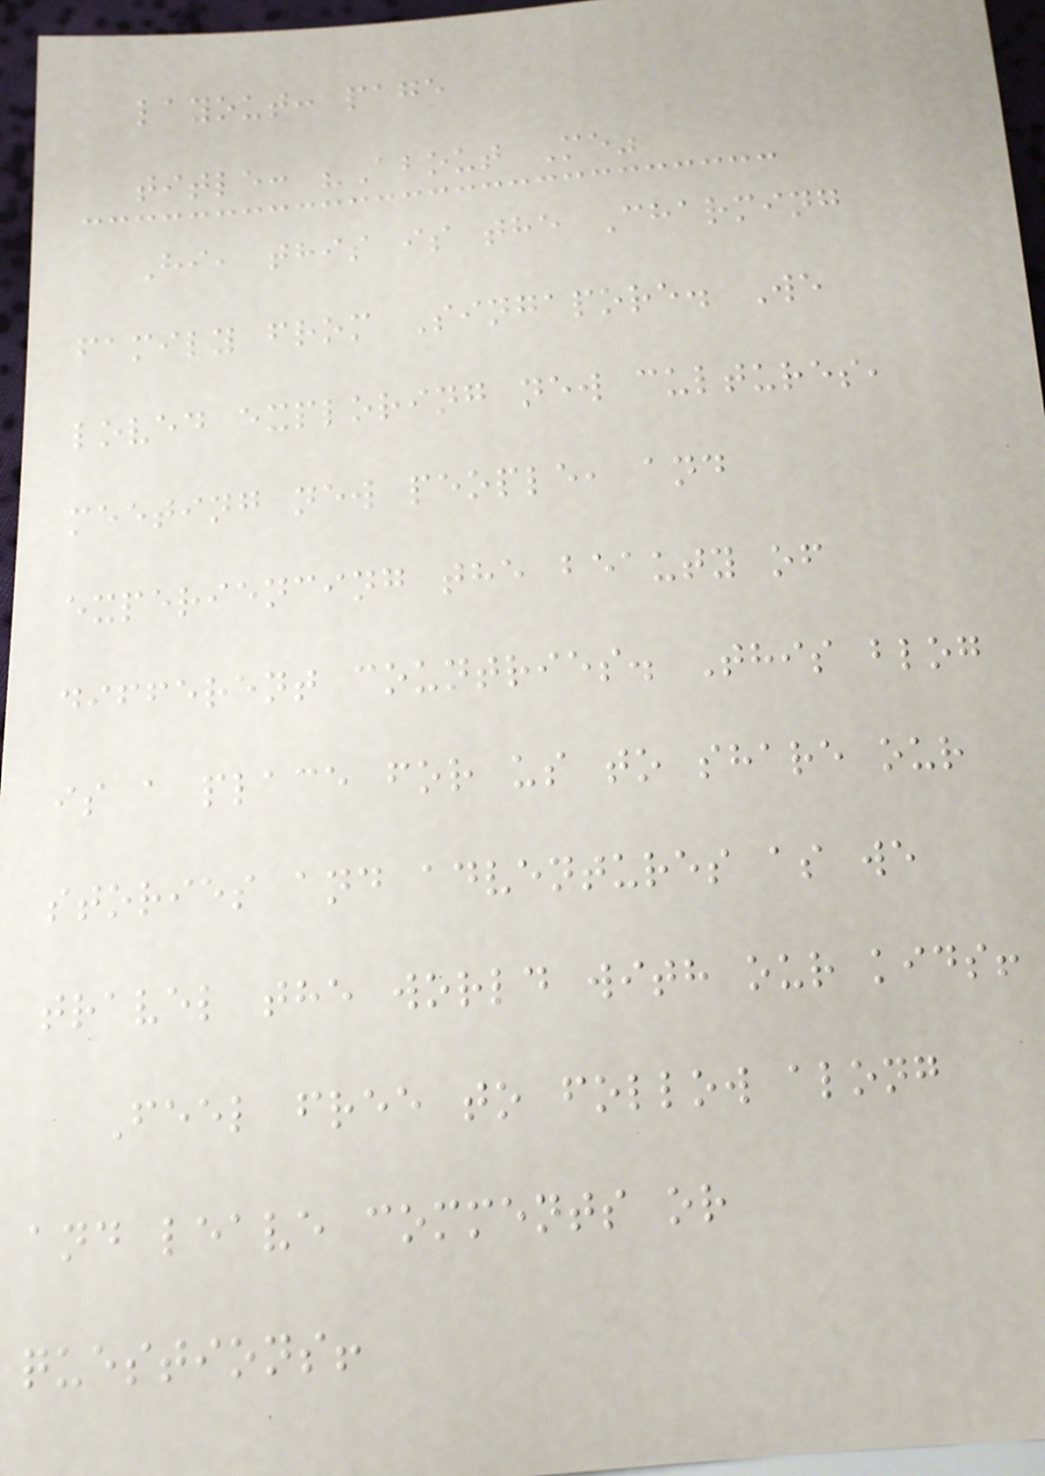layout: page
title: "About Me"
Hi, this is the Charming
family from Singapore. We
loved exploring new cultures,
meeting new people, and
experiencing the beauty of
different countries. This blog
is a place for us to share our
stories and adventures as we
travel the world with our kids!
Feel free to follow along
and leave comments or
questions!
